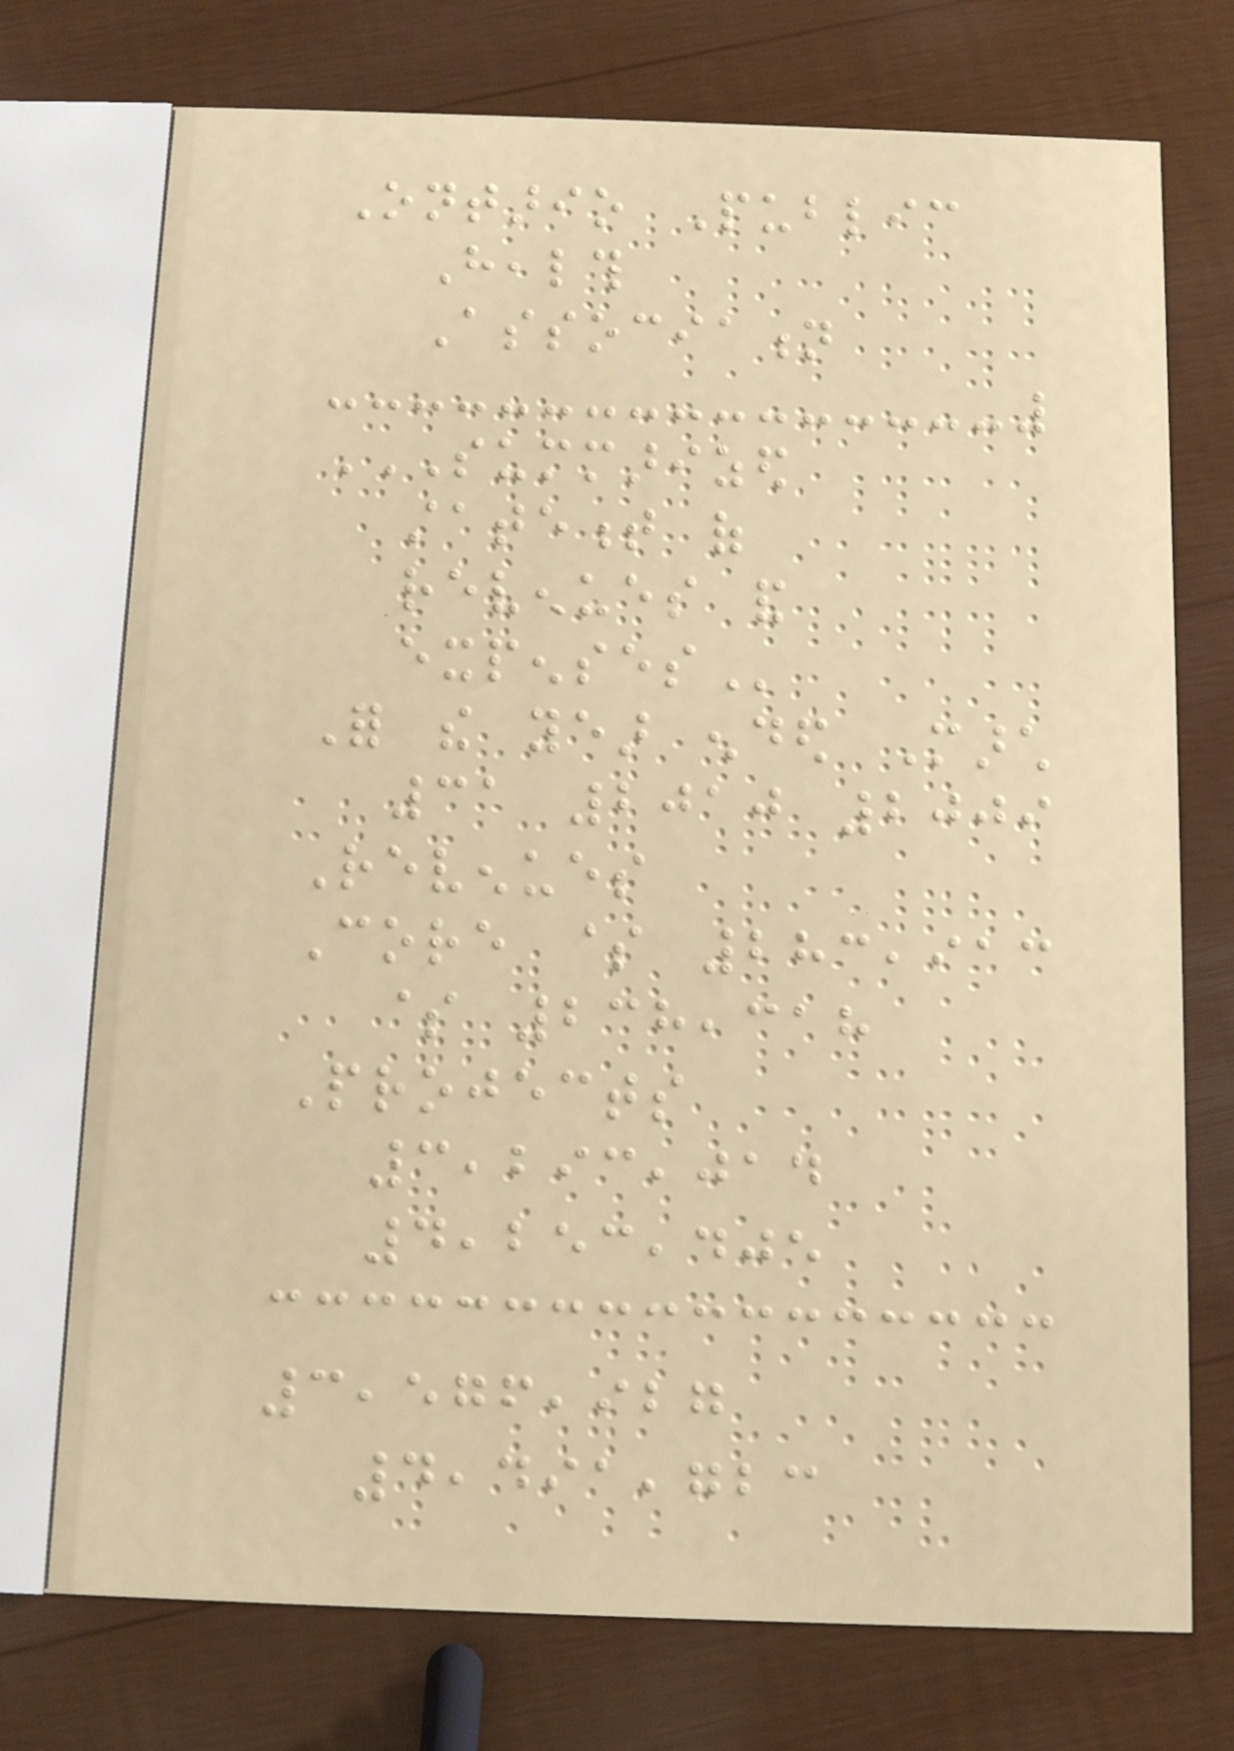Ontario Public
Health
Association
SUMMARIZED
STATEMENT OF
REVENUES AND
EXPENSES
For the year ended March
31 2010 2009
Revenues
Core $ 283,913
$ 238,318
Projects
3,293,014
4,253,405
3,576,927
4,491,723
